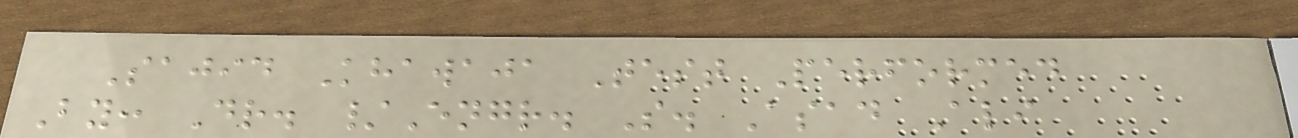Sajid Khawaja Test Performed
By: Dr. /Engr. S. Asad Ali
